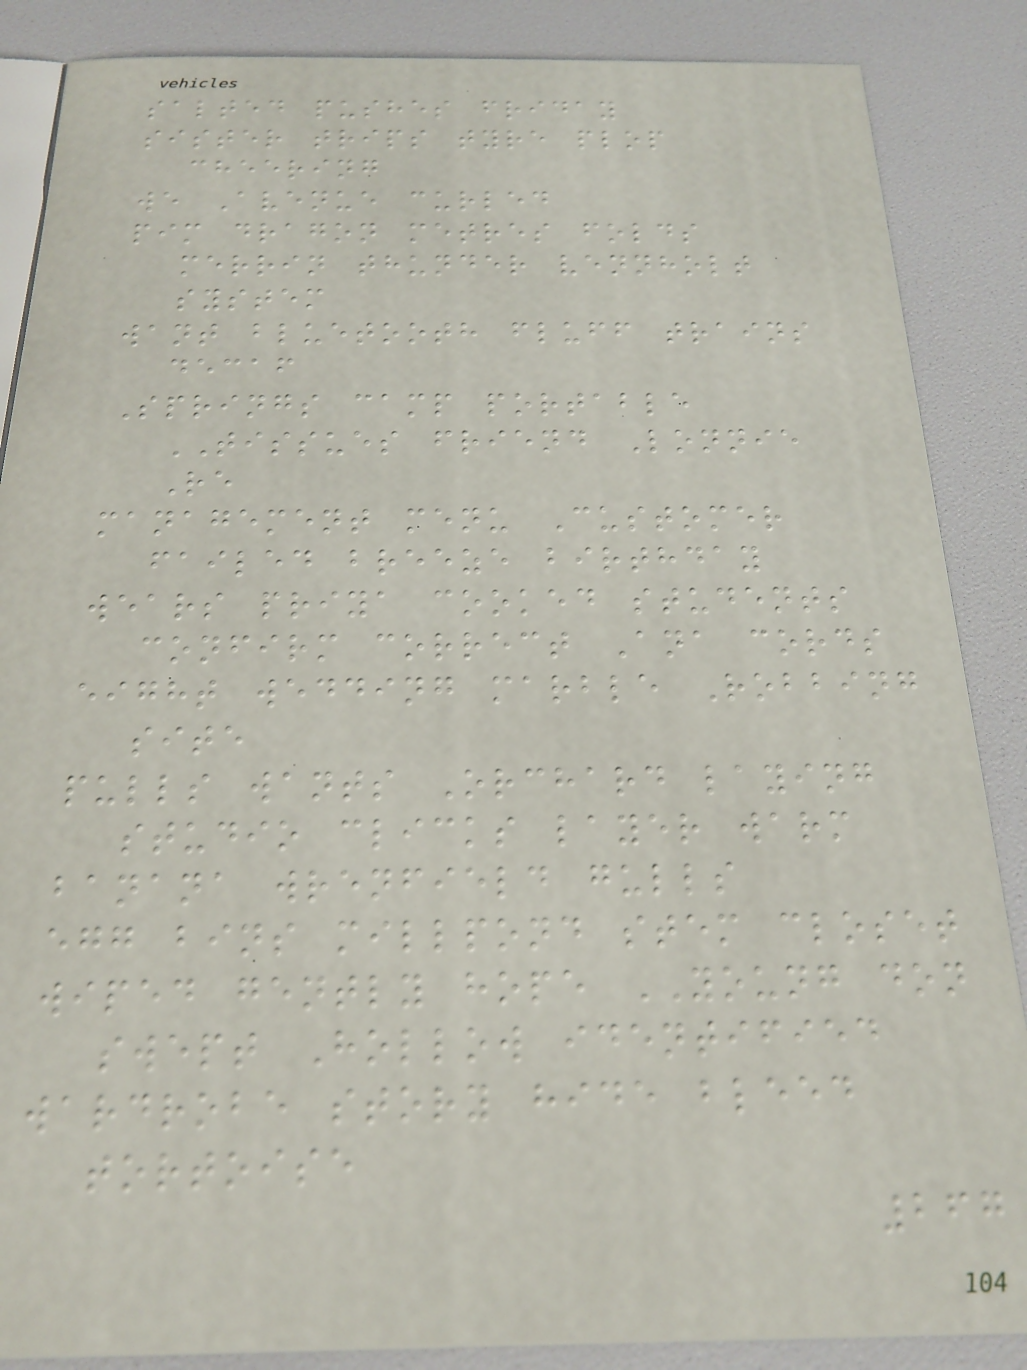salted pushes friday
sister trips tyre plop
cheering
we Avenue curled
pim dragon metres folds
merrin thunder vennholt
system
want bluetooth fluff trains
decaf
Springs camp portable
TISSUES friend Lonnie
Re
management menu Customer
failed breeze birthday
wears priya cooked students
confirm correct Ana cords
eight wedding marble Robbing
site
pulls wants Orchard laying
studio clicks layer warm
banana wrenfield gulls
egg bins millpond stem closet
wiped gently hope YOUNG don
swept Hollow identified
wardrobe story hide bleed
tortoise
267
